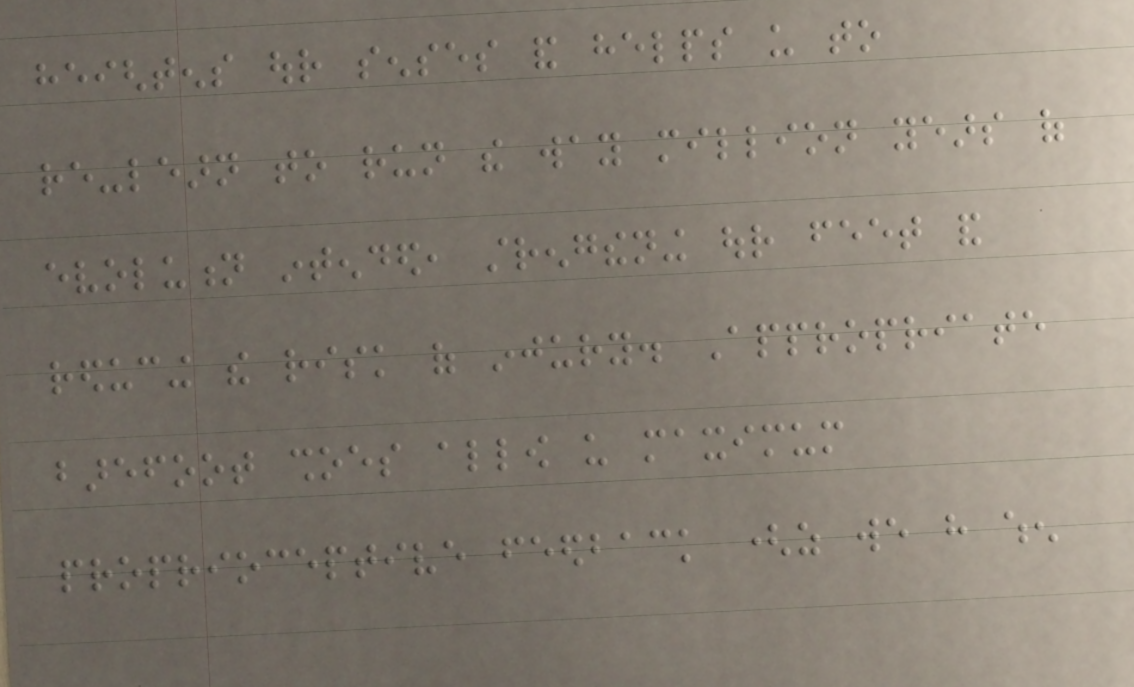heightens our senses and helps us to
re-learn to run the way million years of
evolution intended, strengthening our feet and
reducing the risk of injury. Appropriate
barefoot shoes allow us maximum
proprioceptive feedback (as we have when
